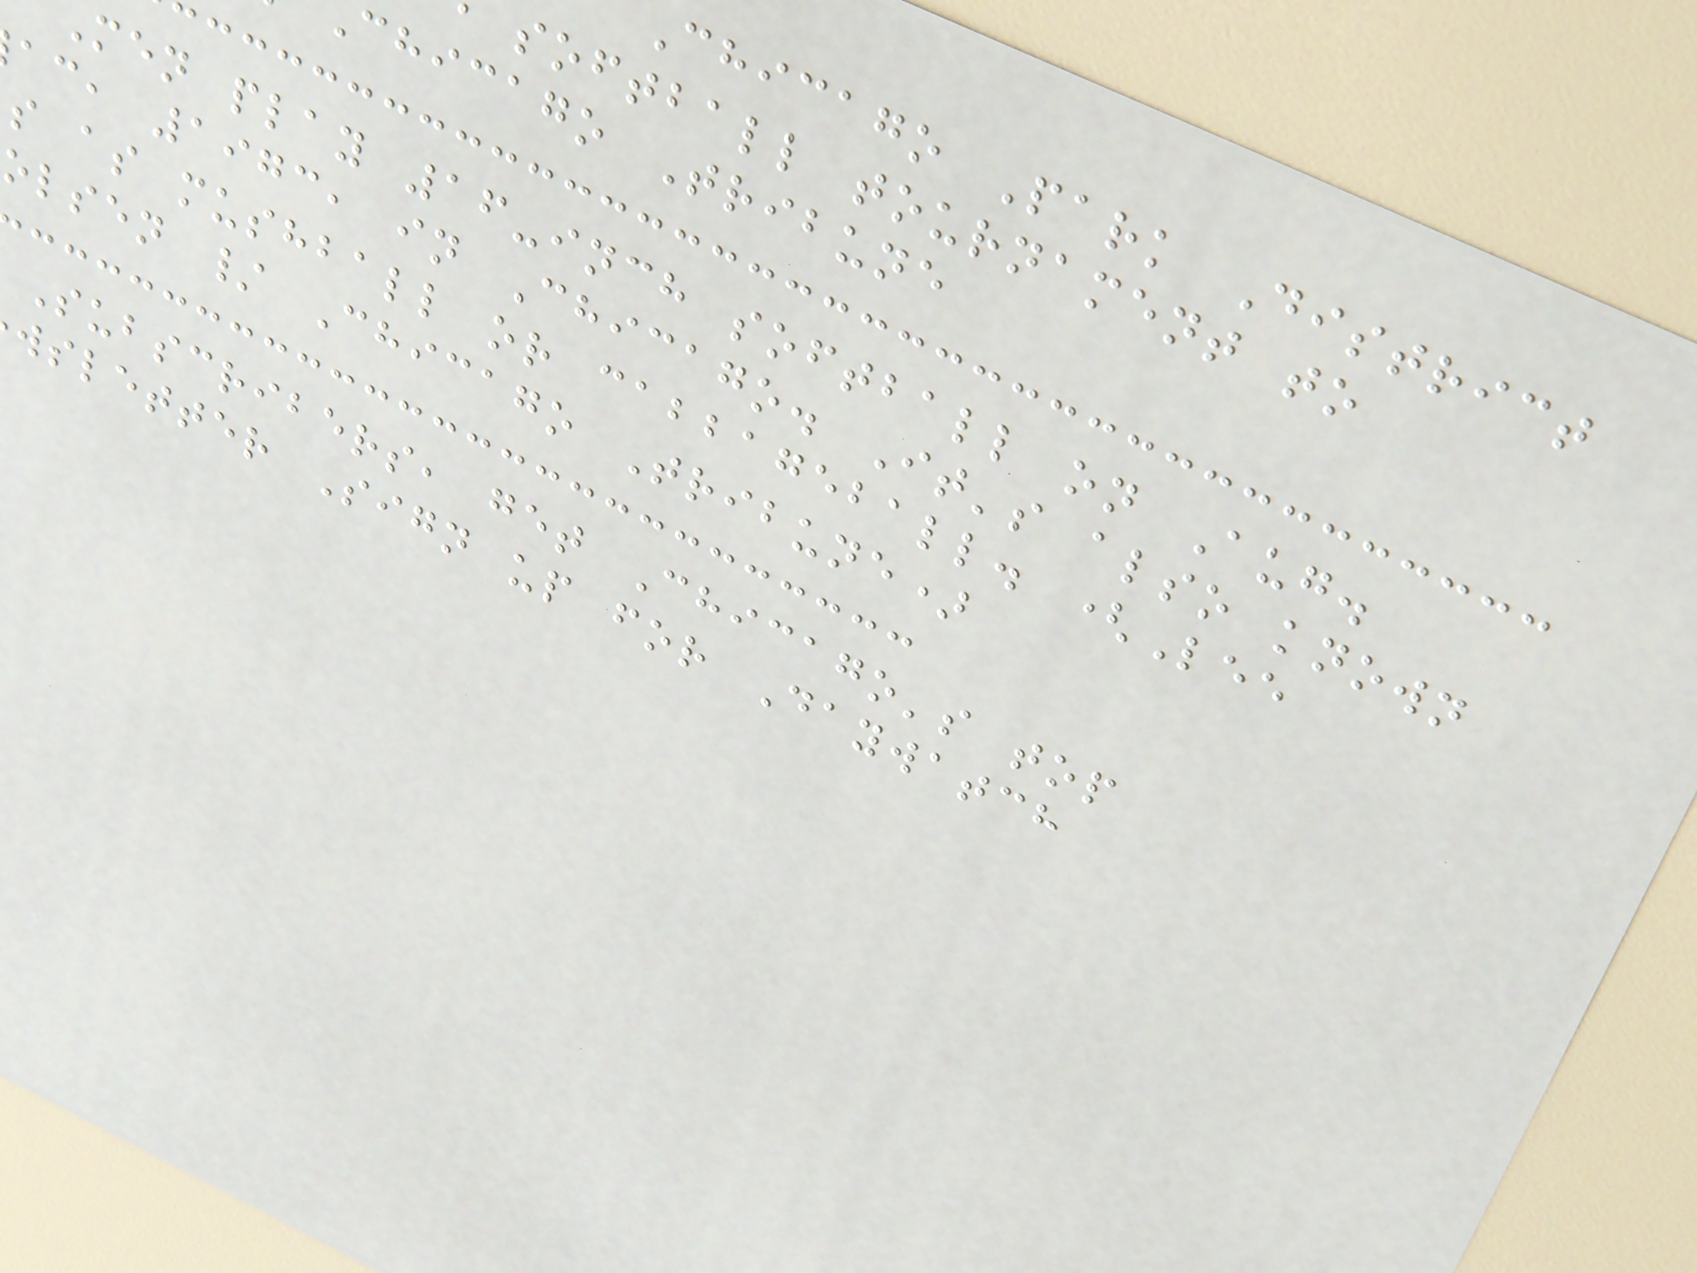Chicago Park District
softball tournament to
chicago Tribune
men play 16-inch softball on Aug.
ac, 1973, in Chicago. It's also known
s as mushball or cabbageball. (Lee
olsen / Chicago Tribune)
Subscribers, get Chicago's top
wsletter Sign up for Daywatch
